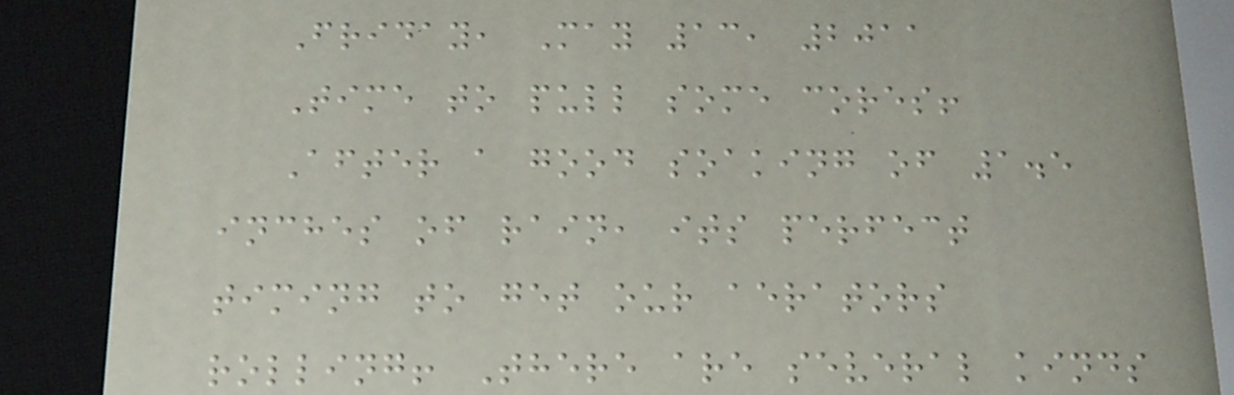Friday, May 13, 2011
Time to pull some cores!
After a good soaking of 1.5
inches of rain, its perfect
timing to get our aerators
rolling! There are several kinds
